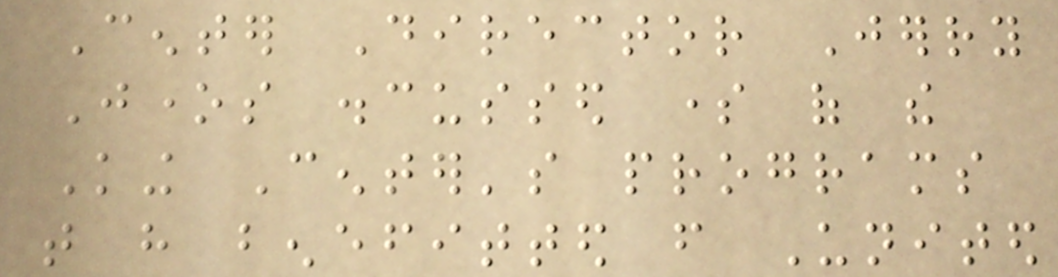Center Director Jerry
Jones discussed some of the
King Center's programs
that have benefitted from United
